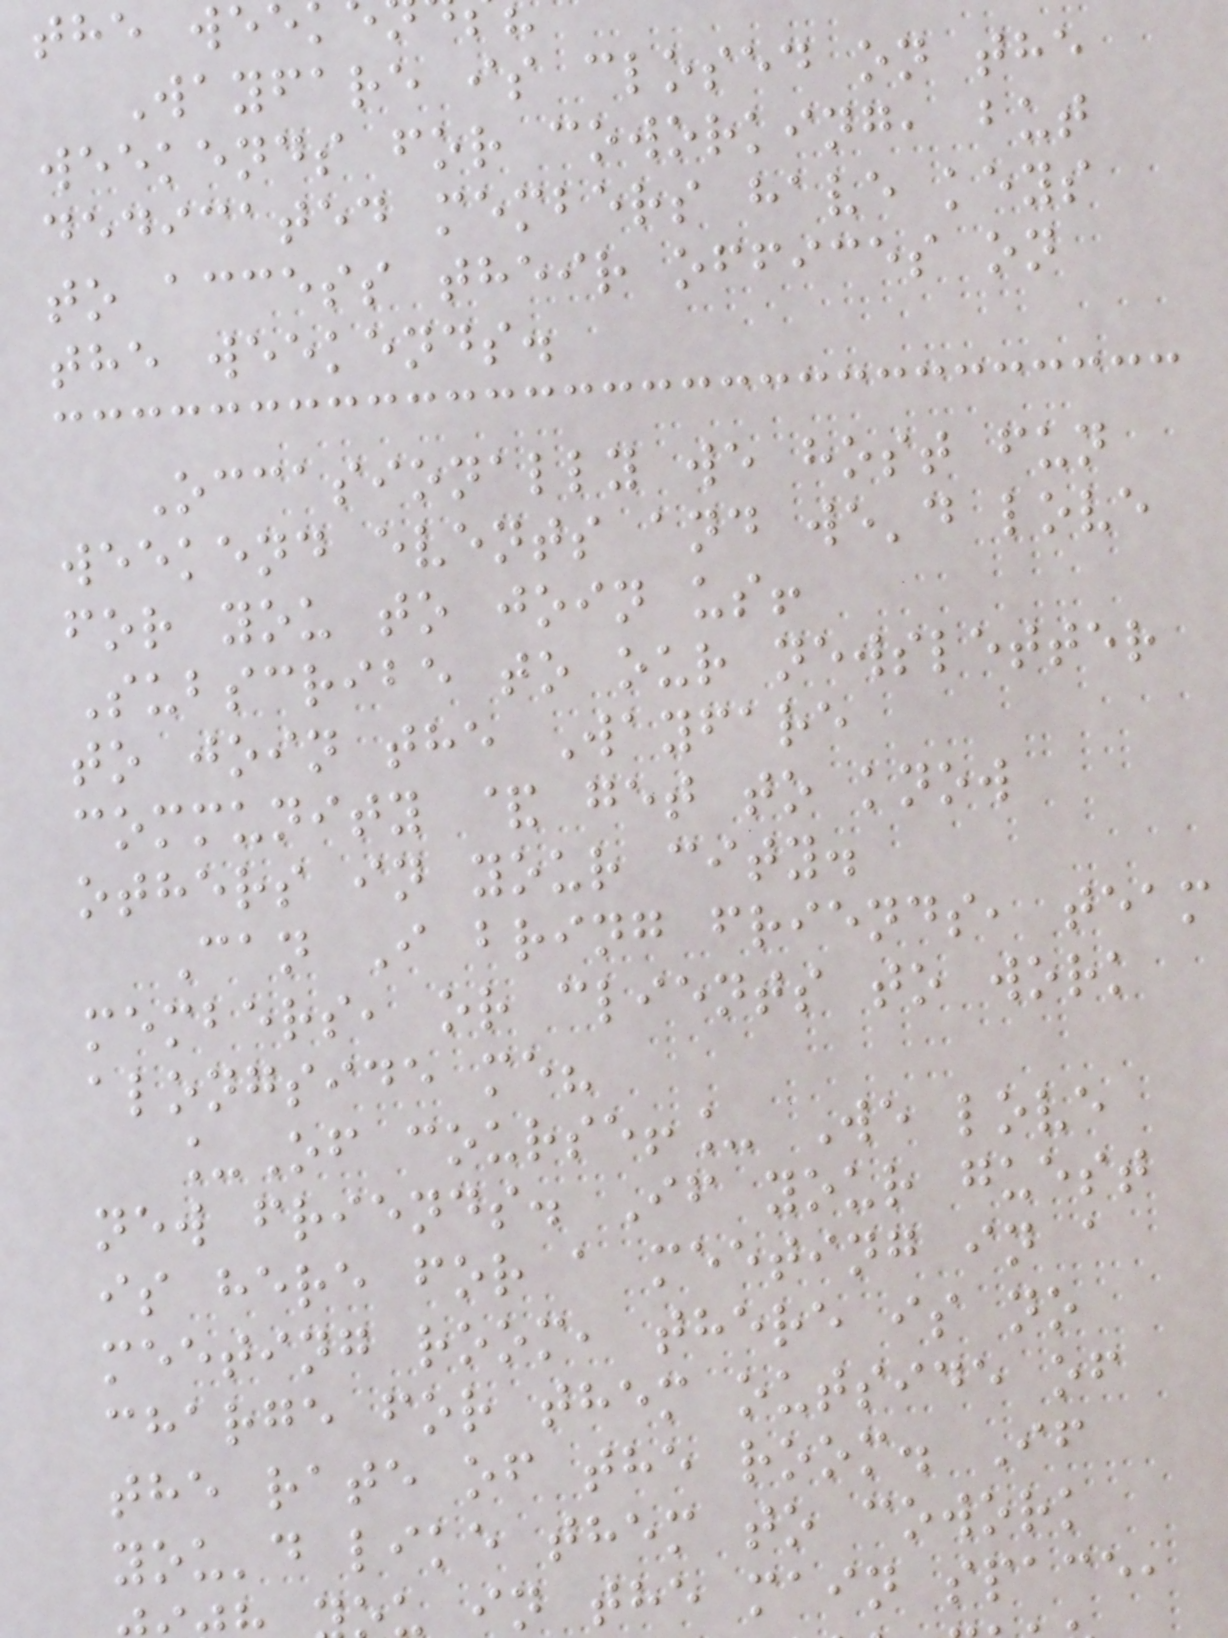the wee
Wayfare is closed on the
weekends for coworking, but
dedicated members have keys
to access their offices on
the weekends.
Occasionally we host fun
weekend events and we'd love
for you to join us!
Subscribe to our newsletter
to join the Wayfare
community & get to know
others in your city.
Can I bring friends, team
members, or clients to work
alongside me?
_Of course!_ We love
new friends. If your guest
is here for a meeting in a
meeting room, there is no
charge for them outside of
the rate of the room. If
you'd like them to cowork
in the main space,
